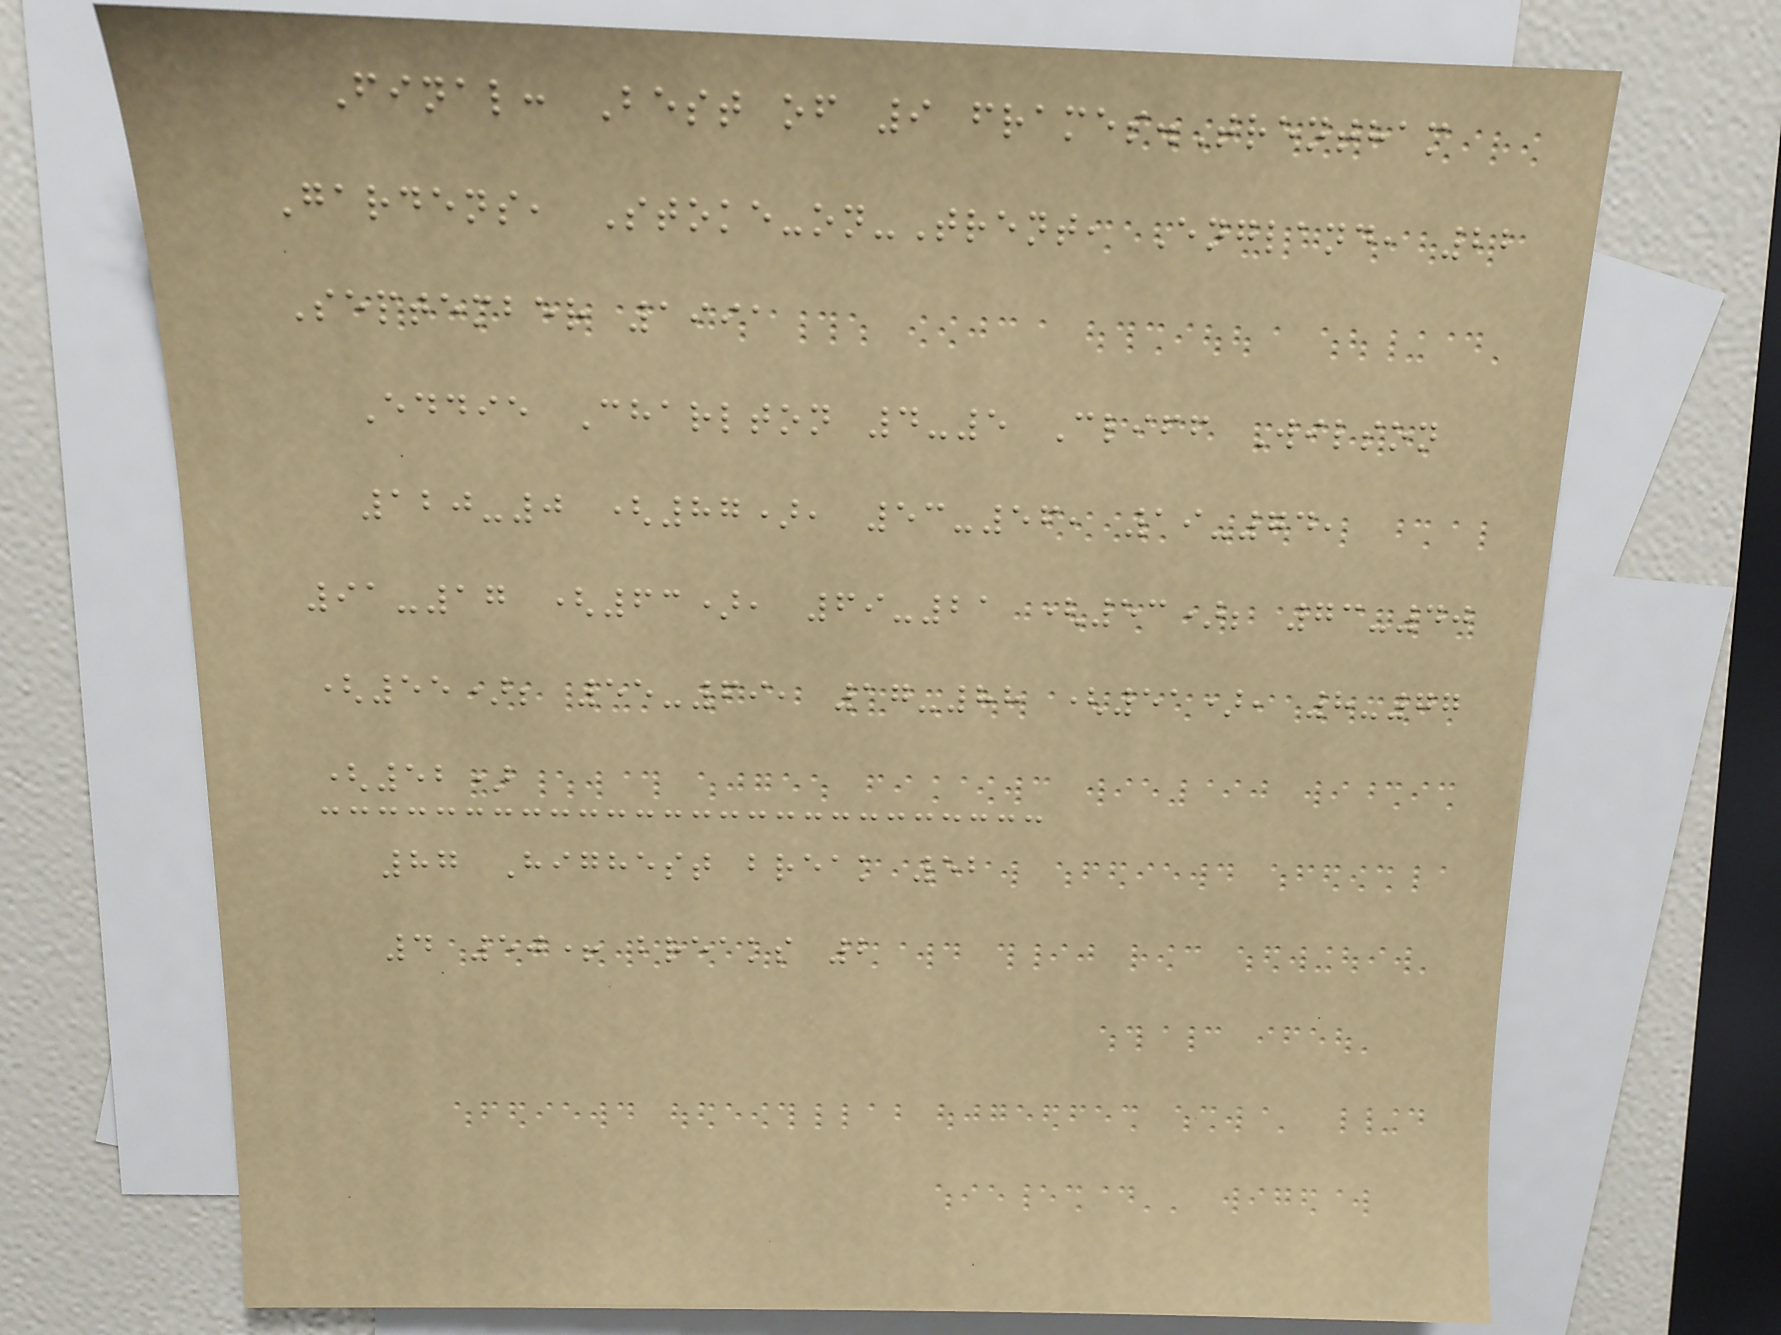Final: Best of 9 frames.Trentham
Gardens, Stoke-on-Trent, England, 22
September 1991
Eddie Charlton 4-5 Cliff Wilson
120-0 (87), 53-56, 19-74,
91-17 (63), 69-21 (53); 73-40
(55); 55-69, 17-88 (51), 8-77
(52)
87 Highest break 52
4 50+ breaks 2
